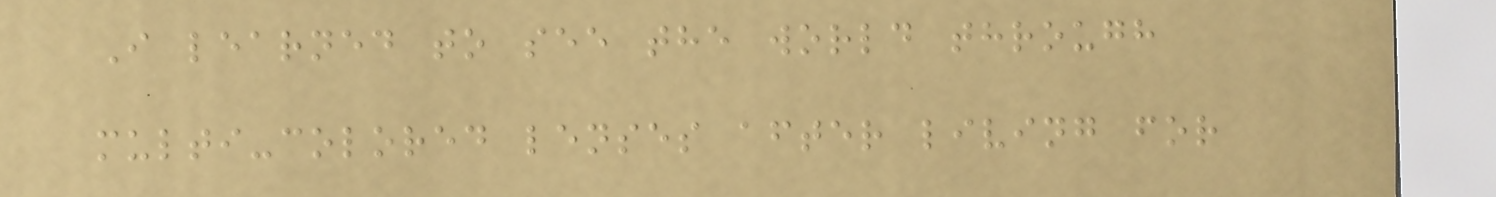I learned to see the world through
multi-colored lenses after living for
